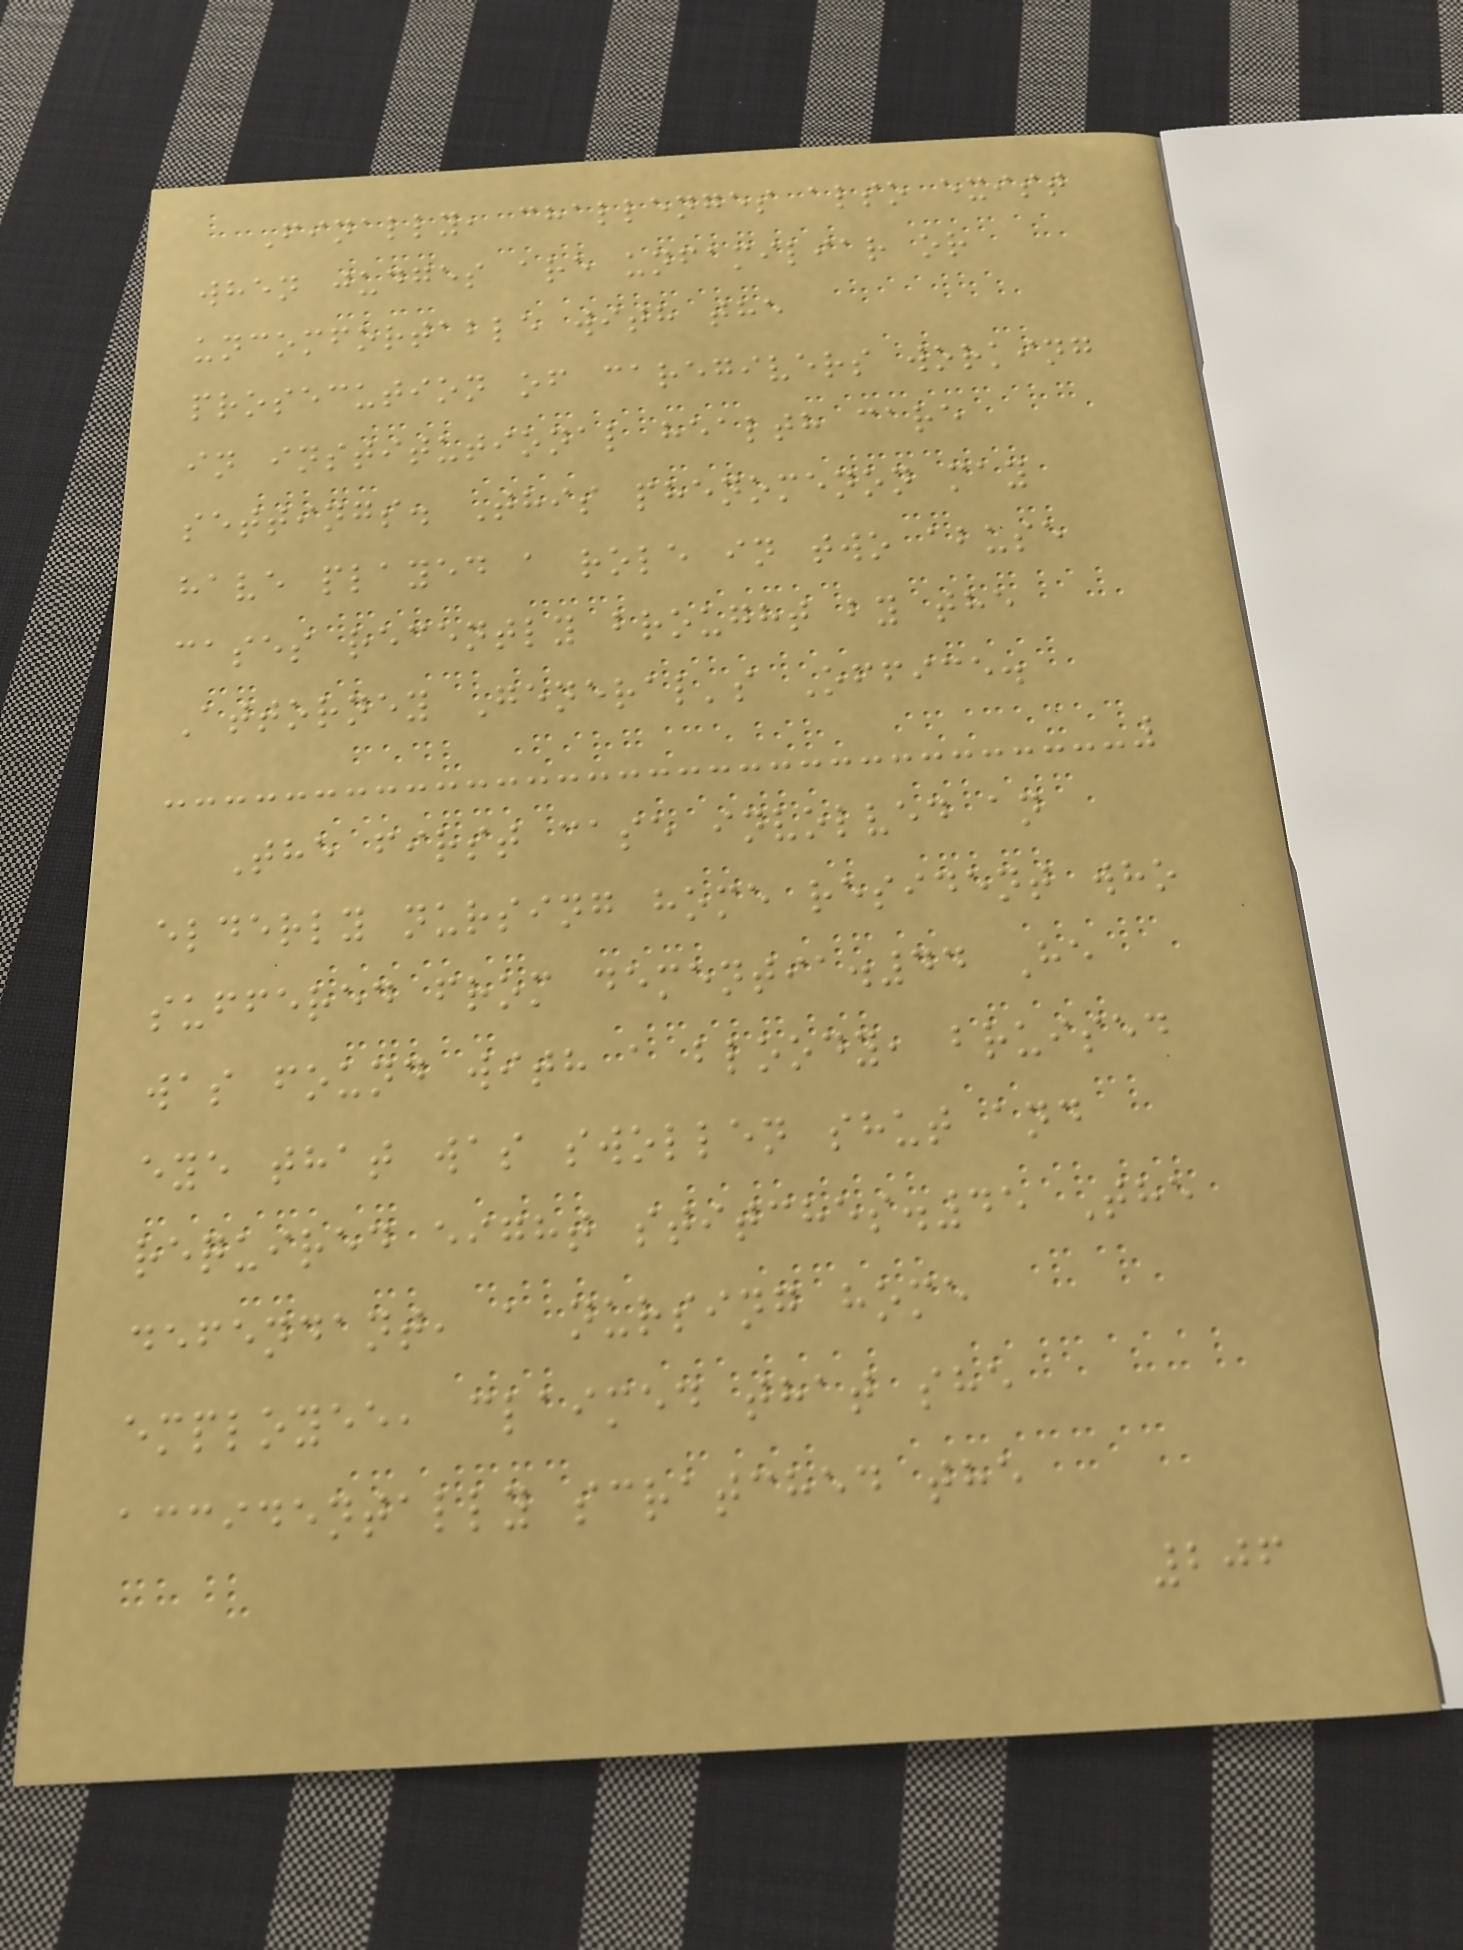Finally, challenges also exist
when judges are unfamiliar or
uncomfortable with the
prosecution of caregivers working
in institutional health care
settings. This phenomenon may
have played a role in two abuse
cases recently brought by the
Attorney General's Office.
The first case involved an
elderly nursing home resident who
suffered from dementia.44 He
was found with a bloody, bruised
eye that was swollen shut and
required eight stitches.45 The
defendant, a nursing home
employee, claimed that she
accidentally scratched the
206
